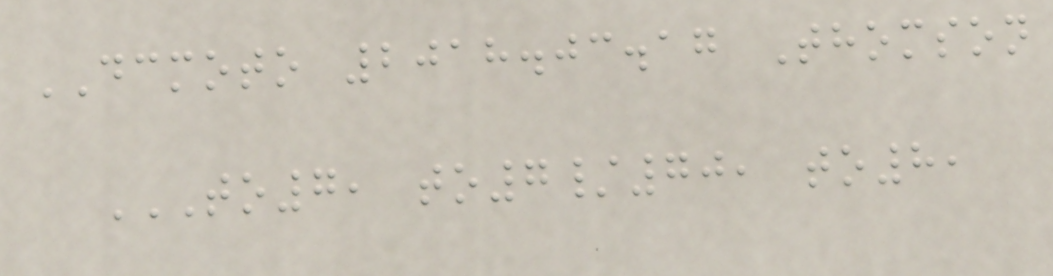DCMOTO 2018.03.17 Thomson
TO7, TO7/70, TO8,
